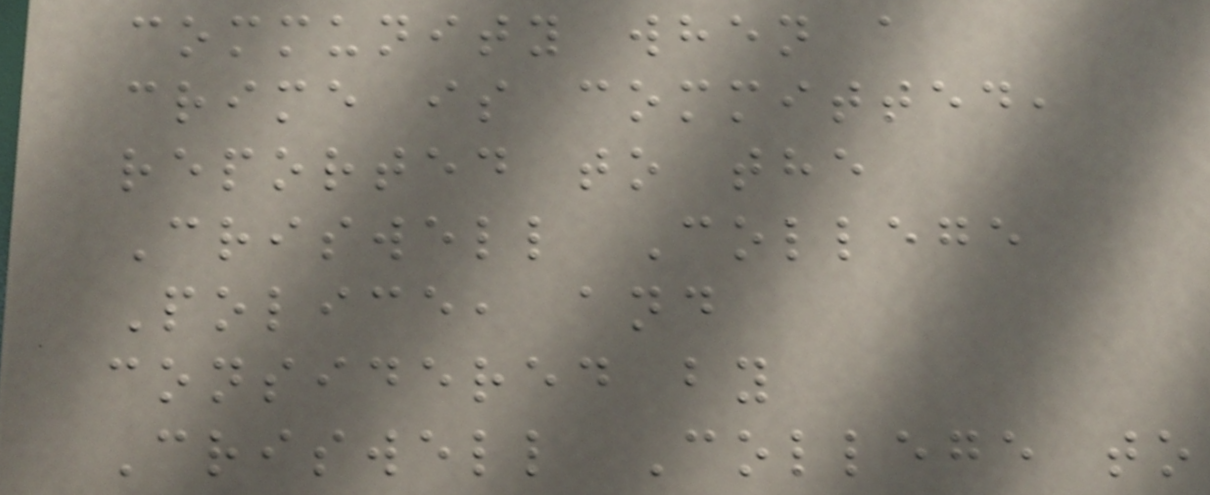community when a
crime is committed,
reported to the
Criswell College
Police, and
considered by
Criswell College to
